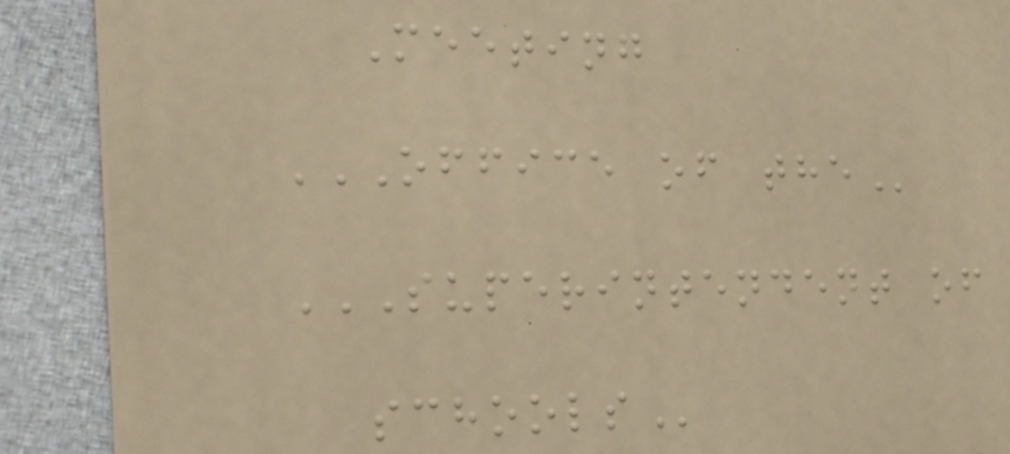Meeting
OFFICE OF THE
SUPERINTENDENT OF
SCHOOLS
